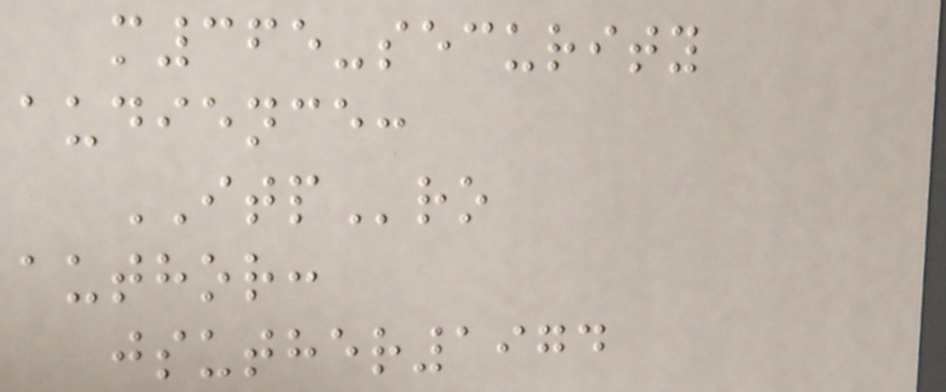m365-security
audience:
ITPro
author:
jsuther1974
